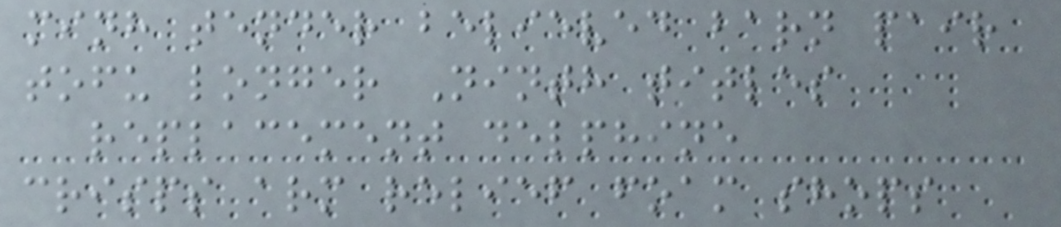minh tender believed barn pair
tofu longer Ninth titles
replacement delphine
crisps arm relief foam shops
